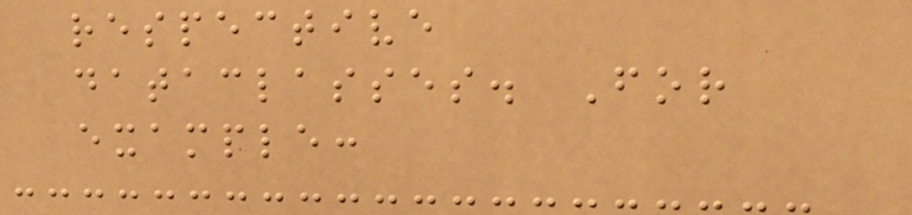respective
dataclasses. For
example:
